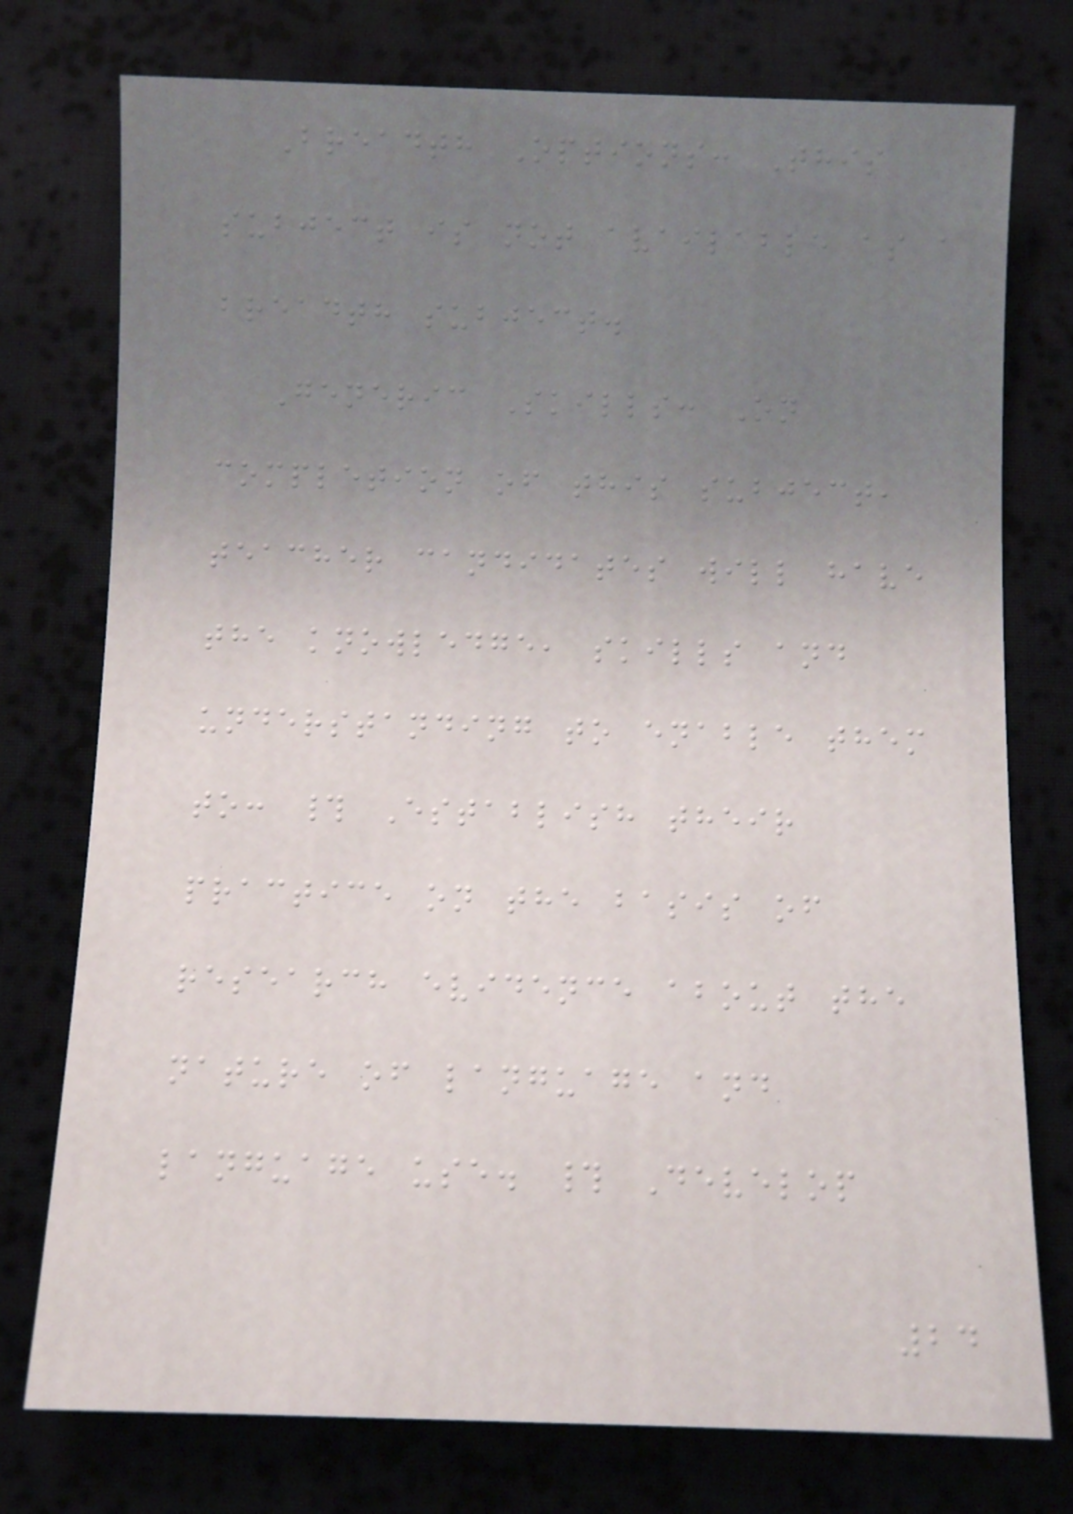Breadth Options: This
subject is not available as a
breadth subject.
Generic Skills: On
completion of this subject,
teacher candidates will have
the knowledge, skills and
understanding to enable them
to: # Establish their
practice on the basis of
research evidence about the
nature of language and
language use. # Develop
24
